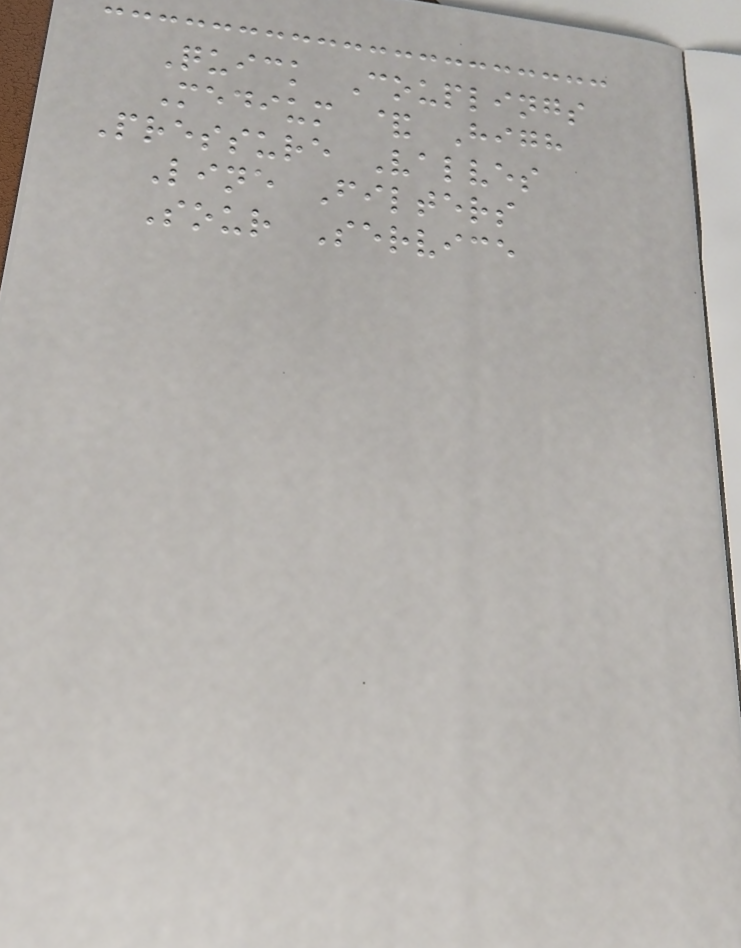Quick Couplings
Medium & High
Pressure Valves
Line Filters
Sour Service
